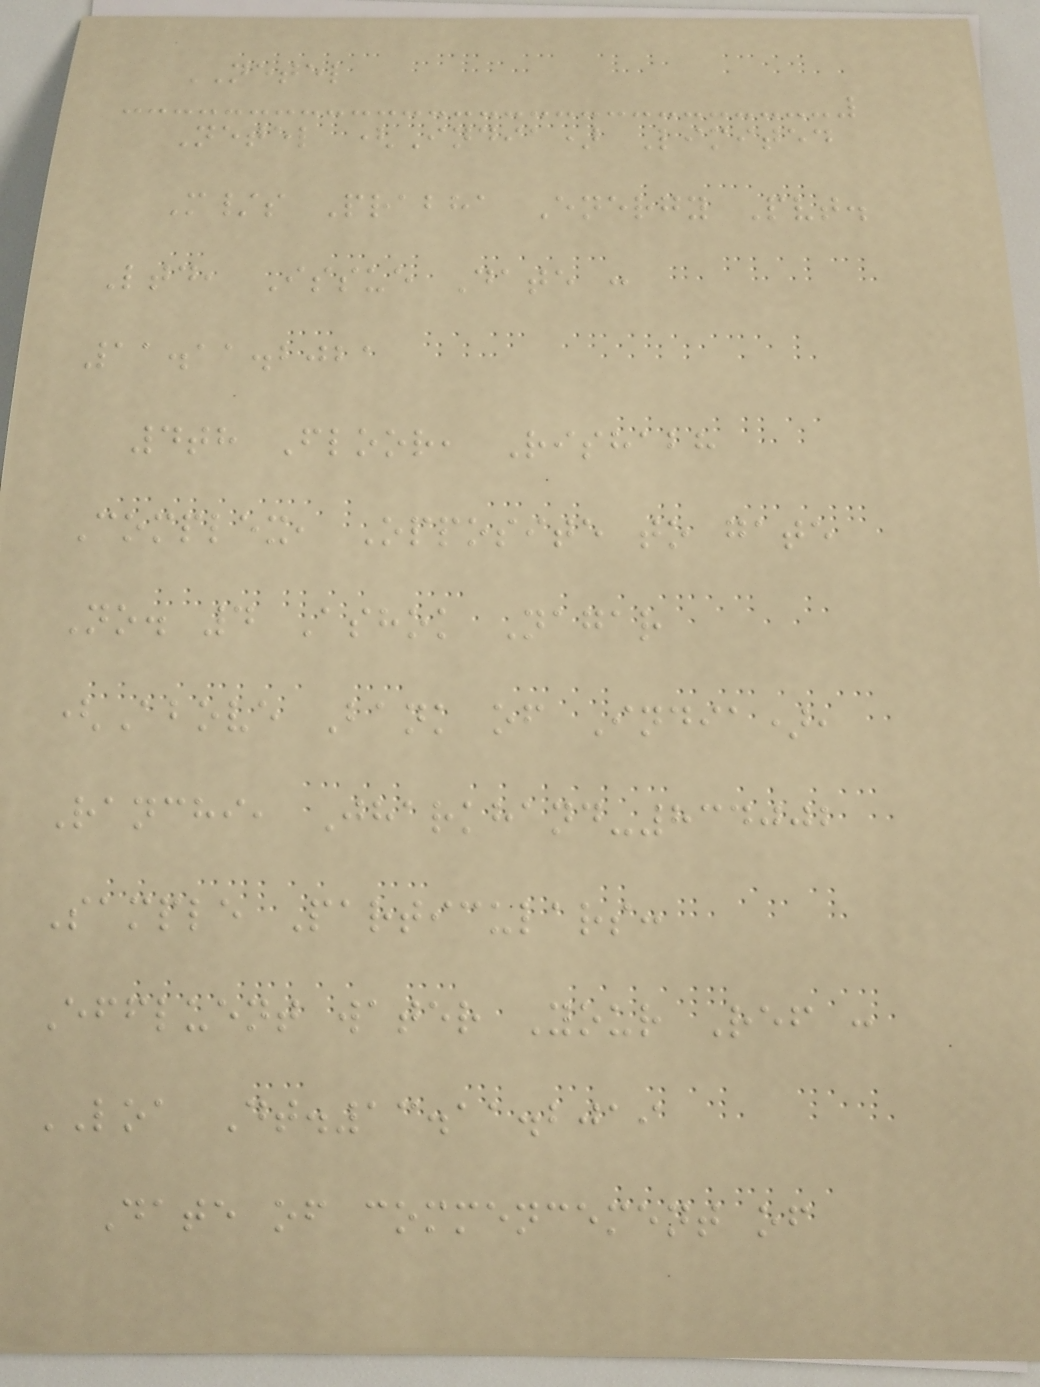NETEL
Netel (India) Limited
M/s Prabha Energy Pvt.
Ltd, Issue Date :
11.11.2021
4th Floor, Rishabh
Complex, Opposite to gate
No. 4 Ashok Nagar
(Above Bank of India),
Ranchi, Jharkhand-834002
Sample Particulars:
Effluent water Your Ref :
LOA Dt.13.11.2019
Date of commencement of
